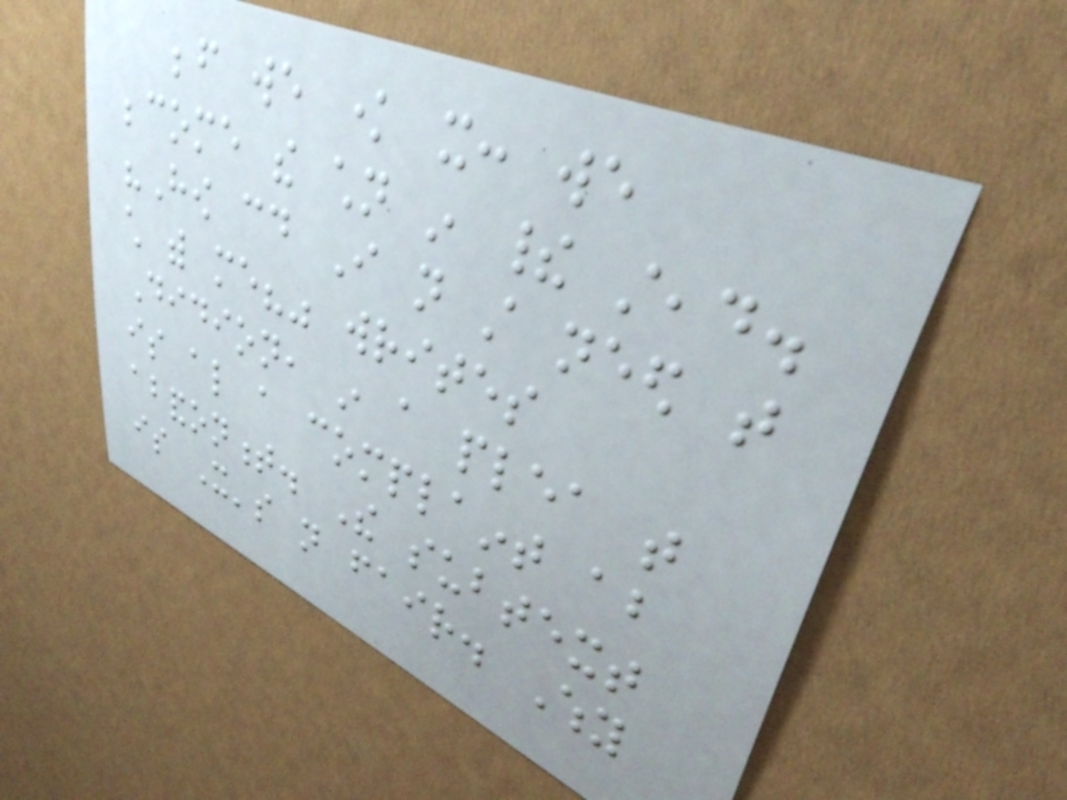before we know it: we
become the children in their stead.
"How could I not still need that
child with me?" writes
Didion, in a plea that
is also a complaint about
abandonment. The subtext
is It's not fair. Why
